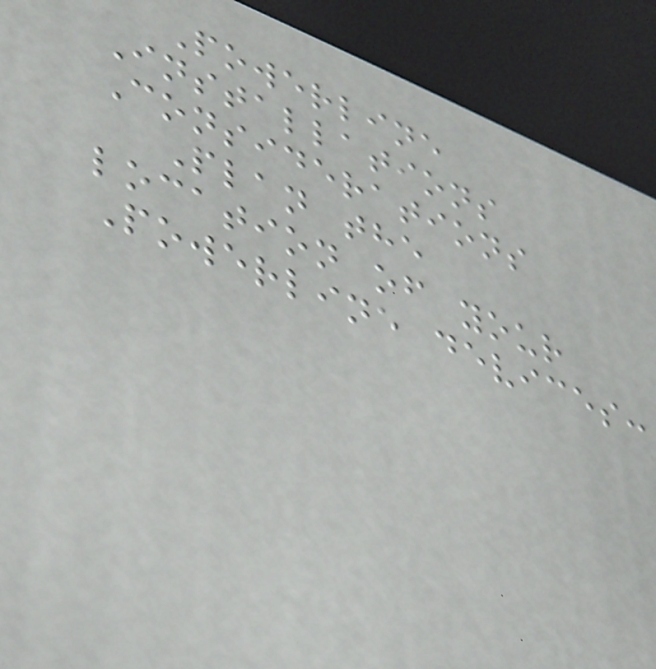Powerline
Installations
Considerations
Plan the
location of your
Powerline devices:
